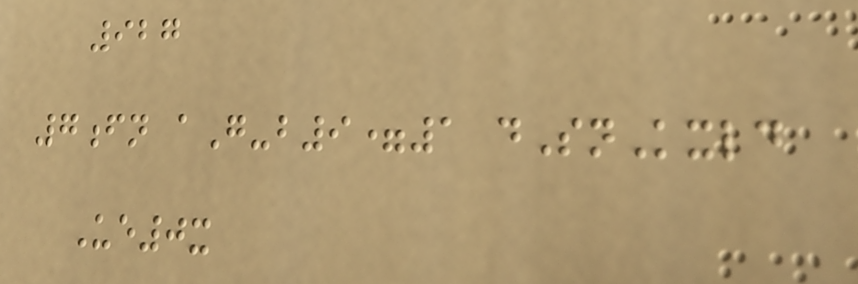927
7fn aG-b9=1 dSnKxld
Ue0x
